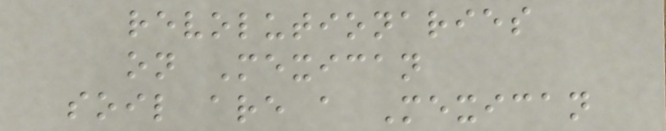revolutionaries
on Mexican
soil are a Mexican
